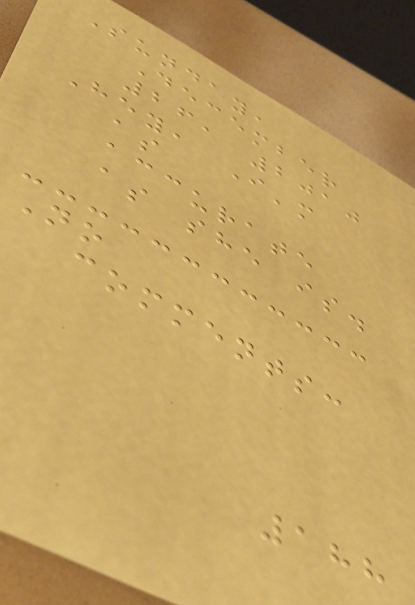Sunday,
December
26, 2010
Hey, I'm
as
accurate
as she is.
No
comments:
188
